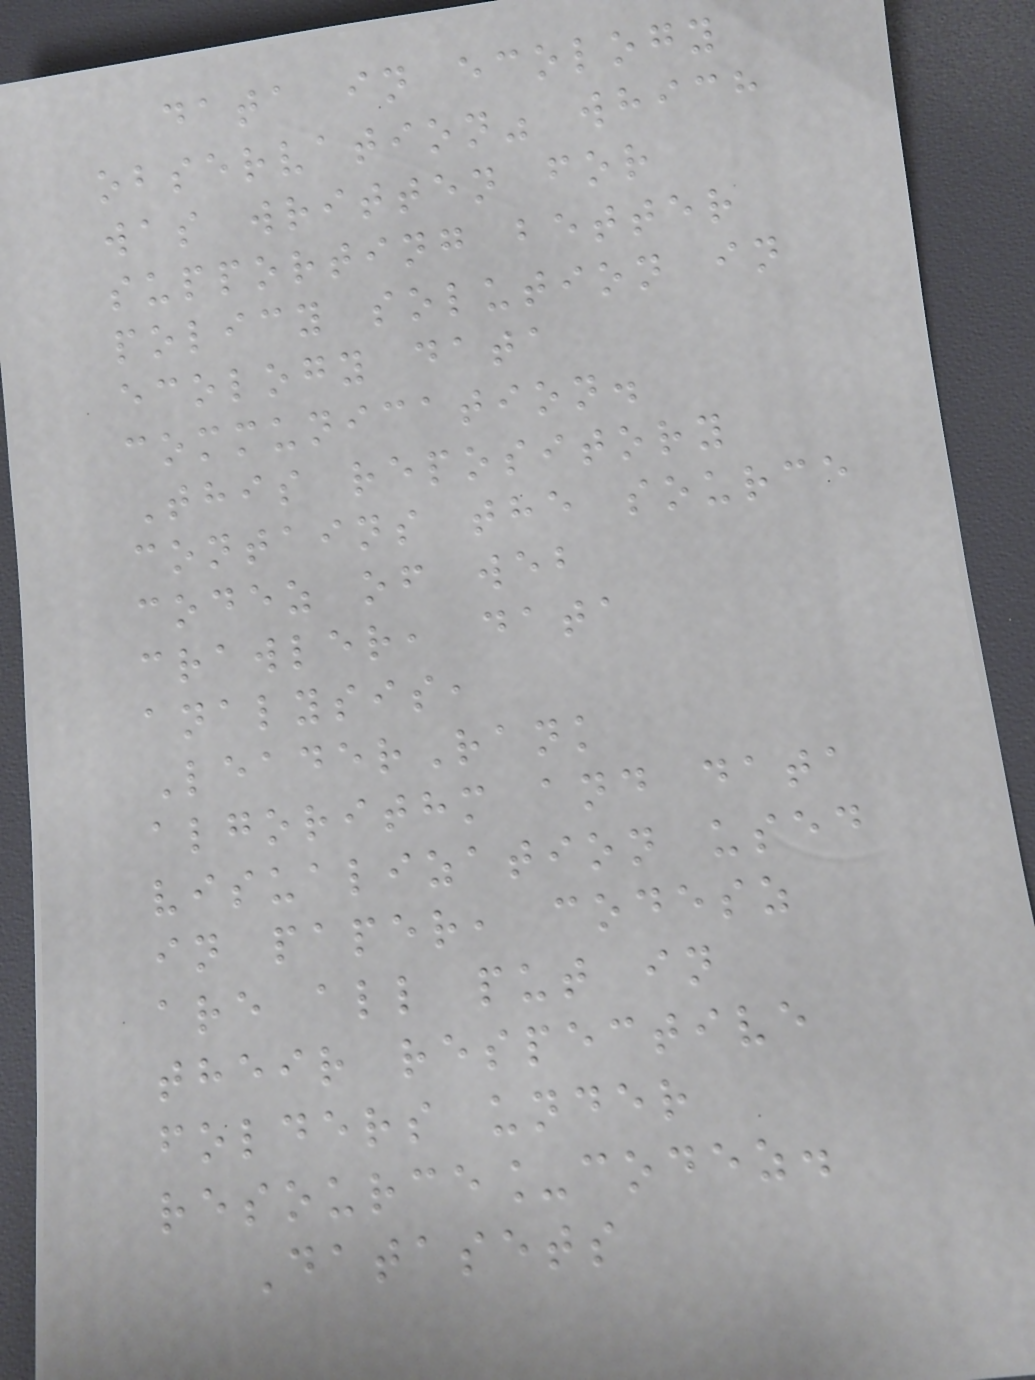data in ecology
observation" which
was written for
supporting better
policy solution in
ecology data
communication.
This repository
contains the source
codez of web
crawler, data
analysis,
LeaderRank
algorithm and data
visualization used
in paper, codesz
are all put in
their respective
folders under
resource_codez.
Datasets
